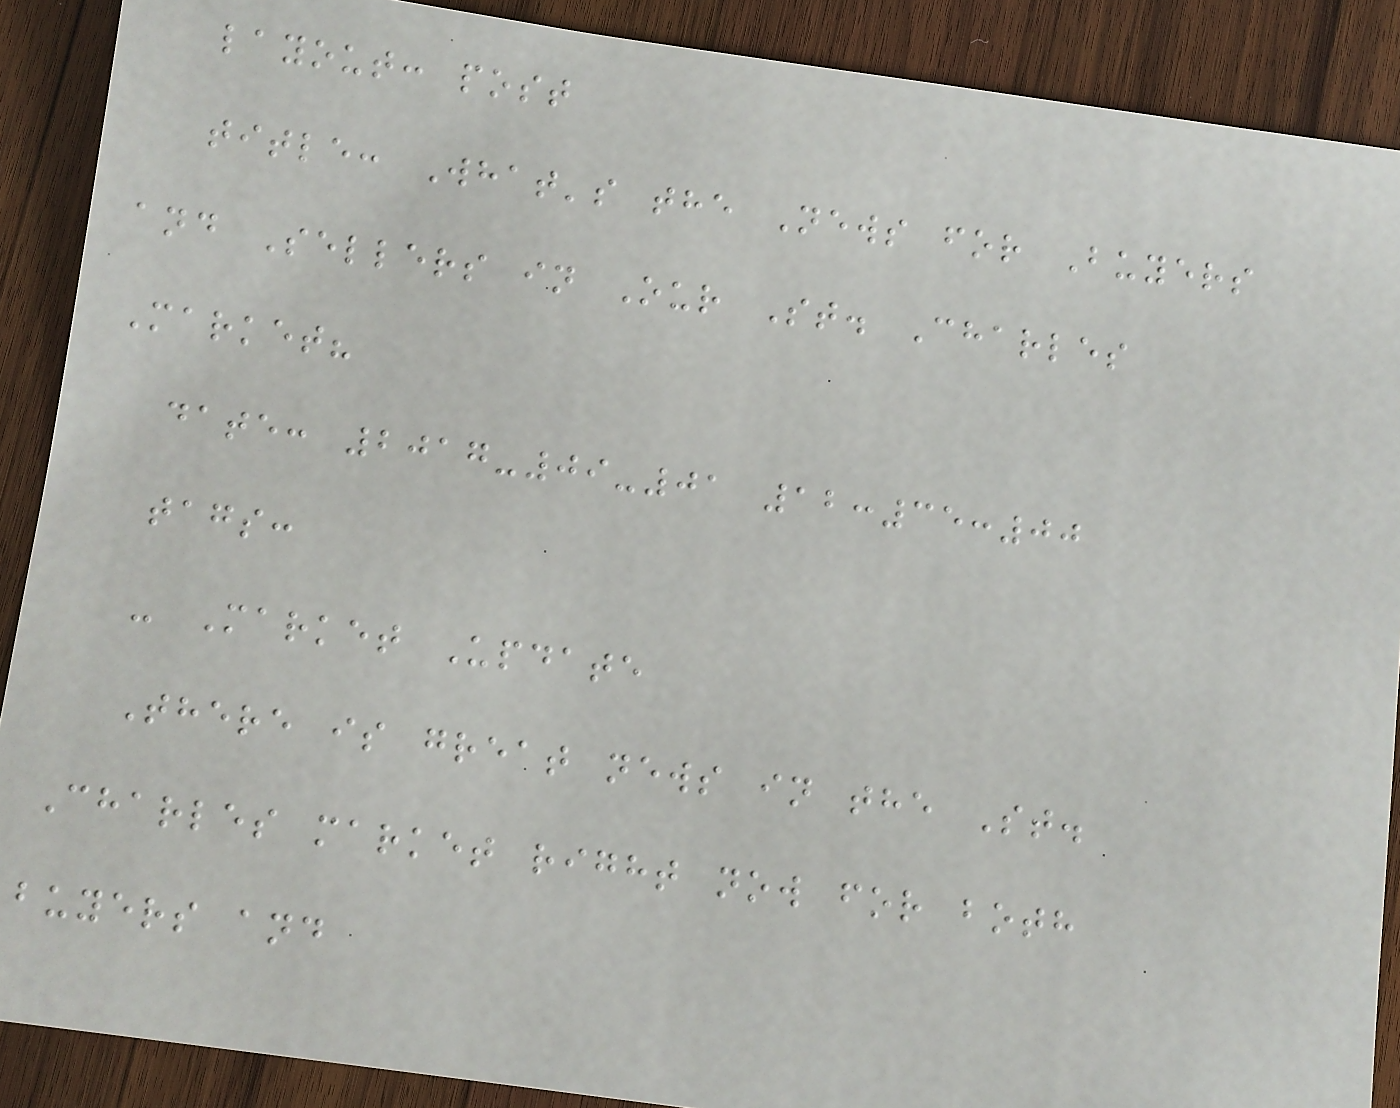layout: post
title: What's the News for Buyers
and Sellers in Our St. Charles
Market?
date: 2017-09-01 12:35:00
tags:
- Market Update
There is great news in the St.
Charles market right now for both
buyers and
